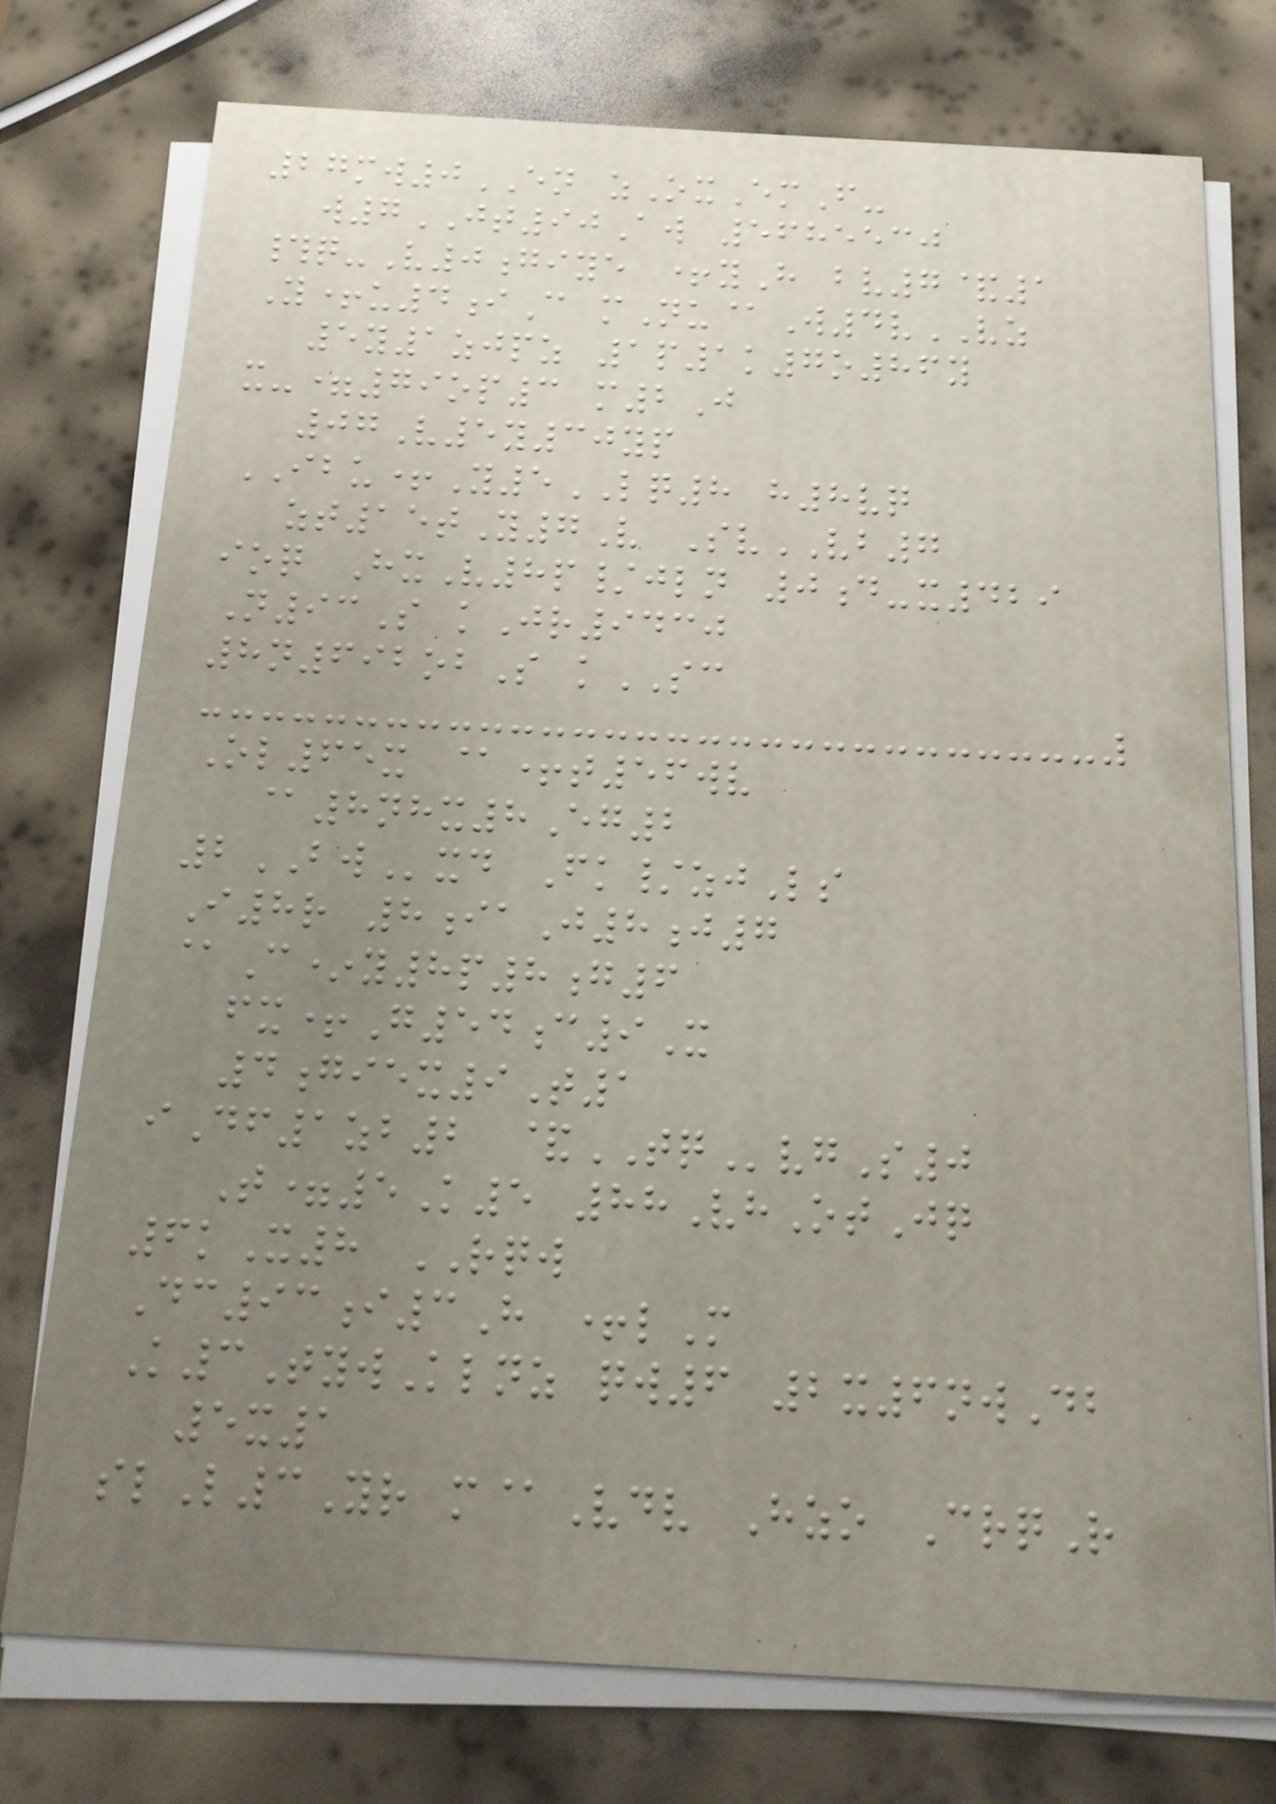27mw0EN zOxEmF-
w7JT90Aw 5685530
#q-V0giye +yH bv7&1
Y+u4iC mNu@W4vVZ
5y1zjpz 1p1k7o86y
x-=79op3 m2J
07V5y30yp
IBU+Y5LQ8 h8vq
zt15tY7V SvVB7
ioq HxV8p/jln 0d-x429
N93S kJr9430
8n692obS kSC
Ol65x @+t56wv
@8nhx8Eg2
2BWxd Fk/zjLs
I8r 8iaJ8j7
@C*y8p8g6
fx+G54c9X
4giex9T1
iDf1zb2 &TQvgS0
T=5K5 88VhOtJq
6kX8 RQW
Dc93i3H +lM
K3TywKlnz qw6 2x6nwDb
5x1
slL3Yr m@Vdv Hzo CrqR
